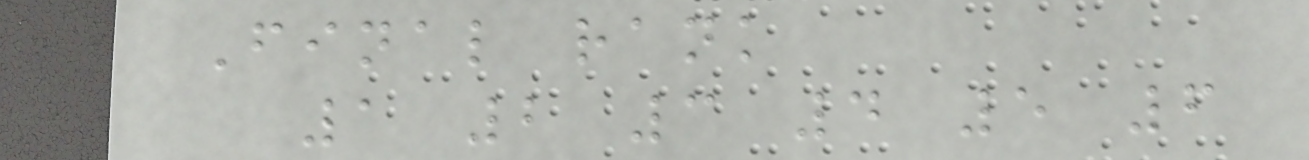Final rank
1 2 3 4 5 6
